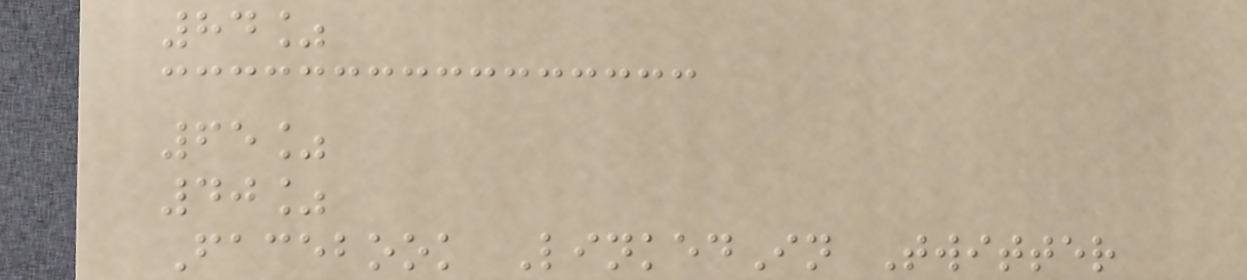84%
65%
40%
Facebook LinkedIn Twitter
